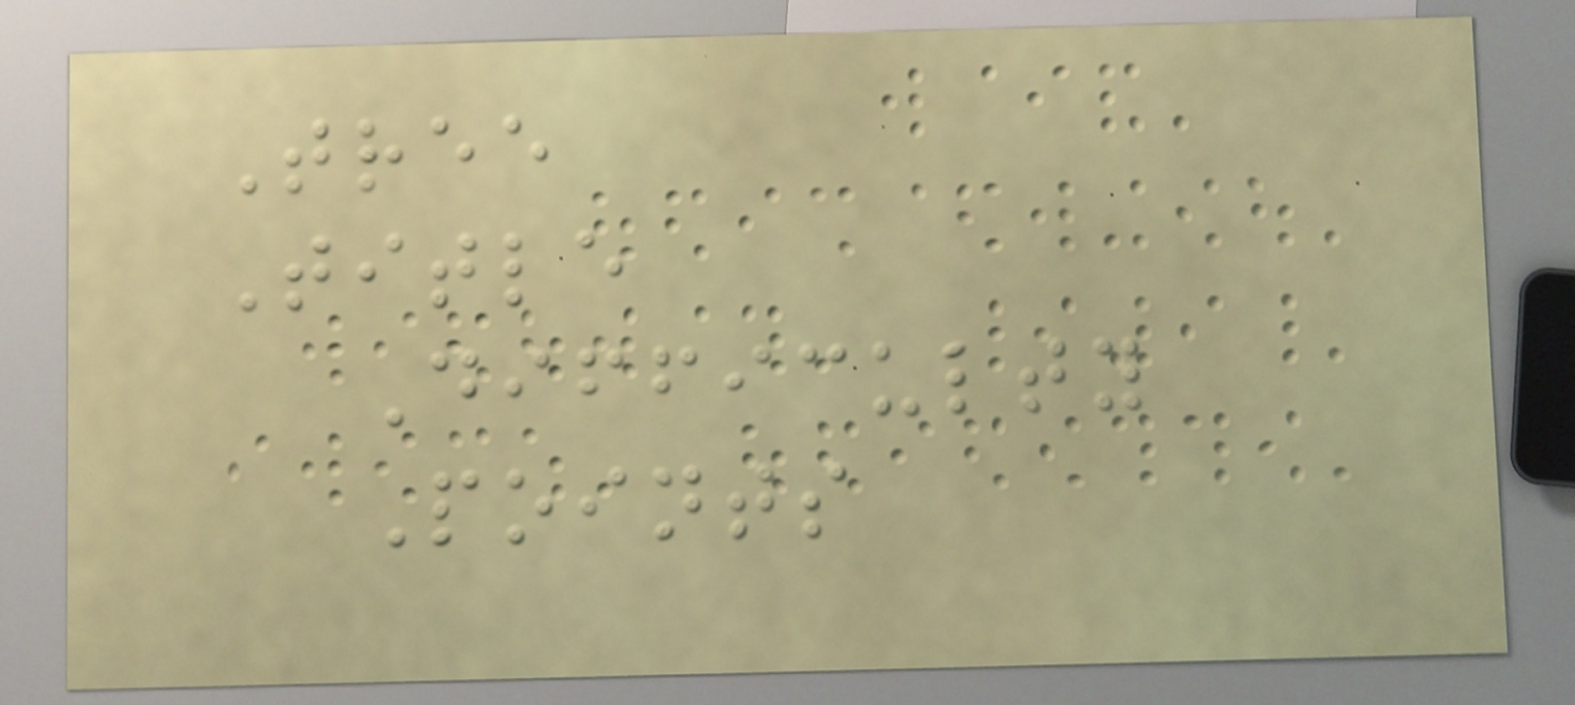Tree
Title
Difficulty
Points
